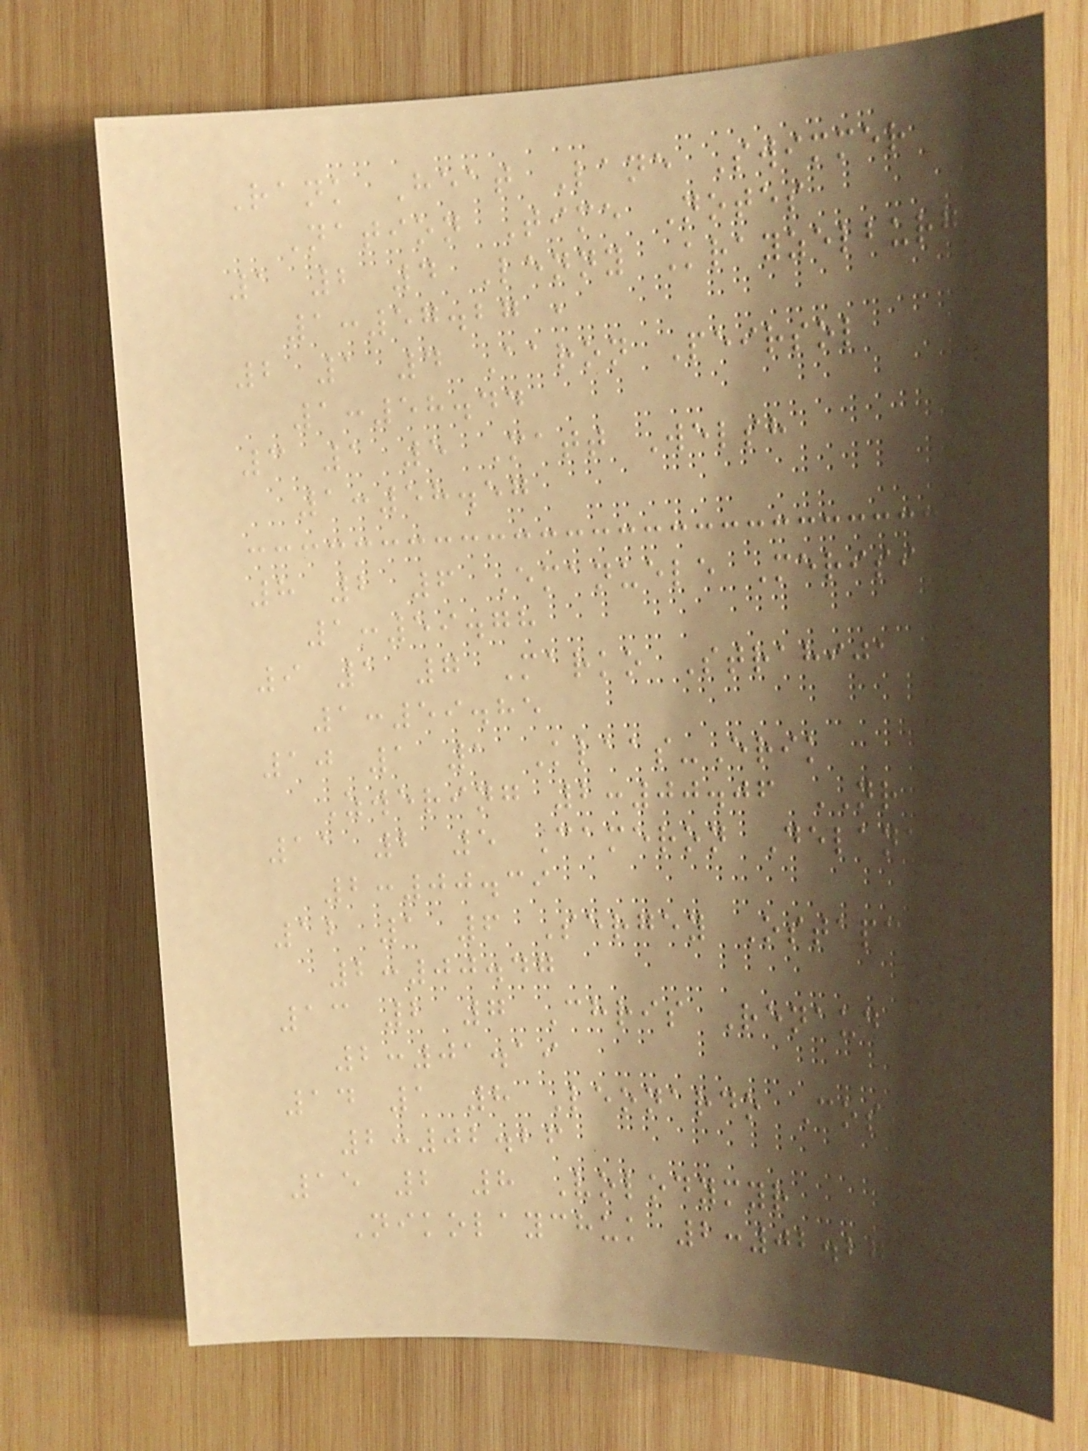Rank Heat Lane Swimmer
Nation Time Notes
1 2 4 Lenny Krayzelburg
1:57.27 ,
2 1 4 Aaron Peirsol
1:58.44
3 1 5 Matt Welsh
1:58.57
8 2 6 Emanuele Merisi
1:59.78
9 1 7 Marko Strahija
1:59.85
10 1 1 Klaas-Erik
Zwering 2:00.06 NR
11 2 5 Cameron Delaney
2:00.39
12 1 6 Sergey Ostapchuk
2:00.47
13 2 7 Chris Renaud
2:01.19
14 1 8 Leonardo Costa
2:02.26
15 2 8 Volodymyr
Nikolaychuk 2:02.27
